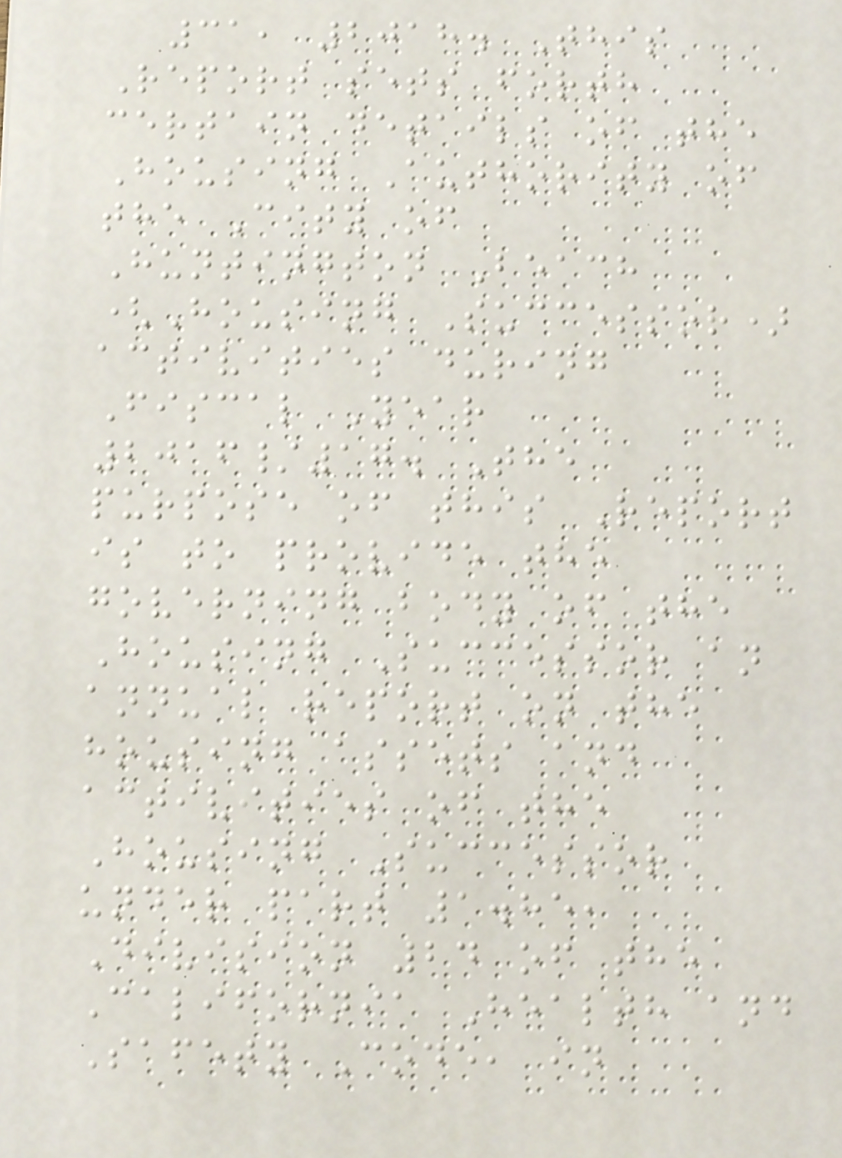31, 2018. This
Report sets forth
certain details of the
Housing Authority of
the City of
Huntington Beach
(Housing Successor)
activities during
Fiscal Year
2016/17. The
purpose of this Report
is to provide the
governing body of the
Housing Successor an
annual report on the
housing assets and
activities of the
Housing Successor
under part 1.85,
Division 24 of the
California Health and
Safety Code, in
